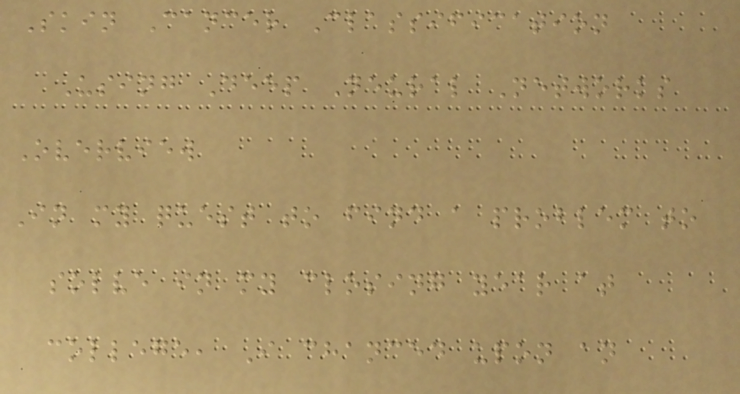Skin Cancer Classification
Using Deep Neural Networks
Overview
In my quest to find a problem to
solve in my closing year at
college, I chanced upon an
